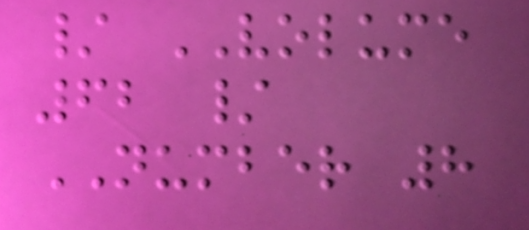/ VOLUME
62 /
NUMBER 8
